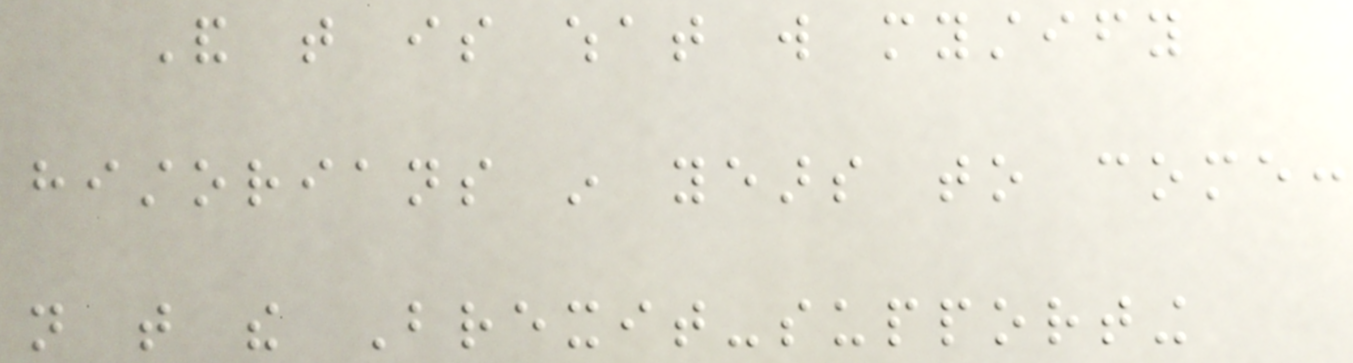And that is what will mystify
historians in years to come:
not that the Brexit-supporting
